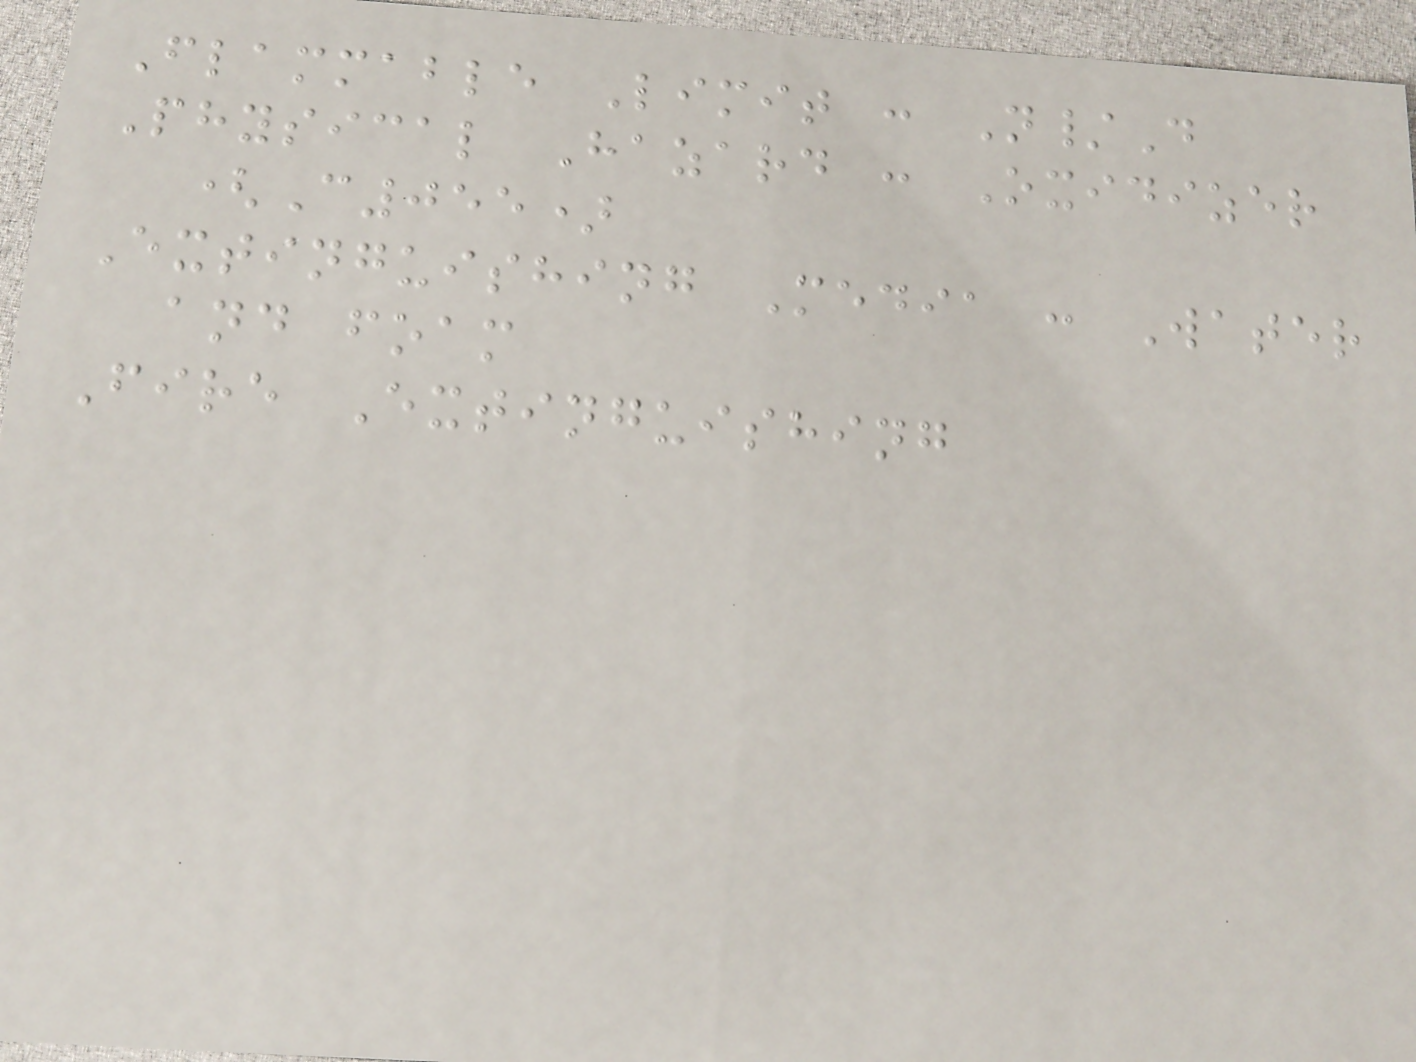Flammable Limit : N/D
Physical Hazard : Oxidizer
(C055)
Extinguishing Media : Water
and foam
Fire Extinguishing
